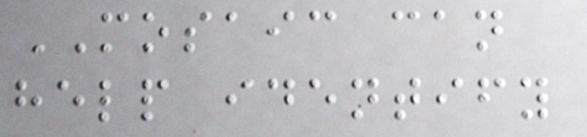MOSAIC can
help identify
